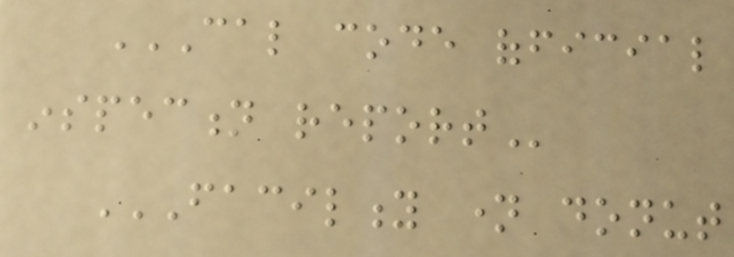CAL CODE OFFICIAL
INSPECTION REPORT
FACILITY NAME DONUT
